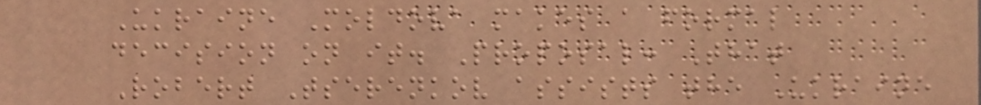Ukraine Moldova makes a formal
decision on it. Proposal: That
Robert Tserenkov assists the Ukraine
